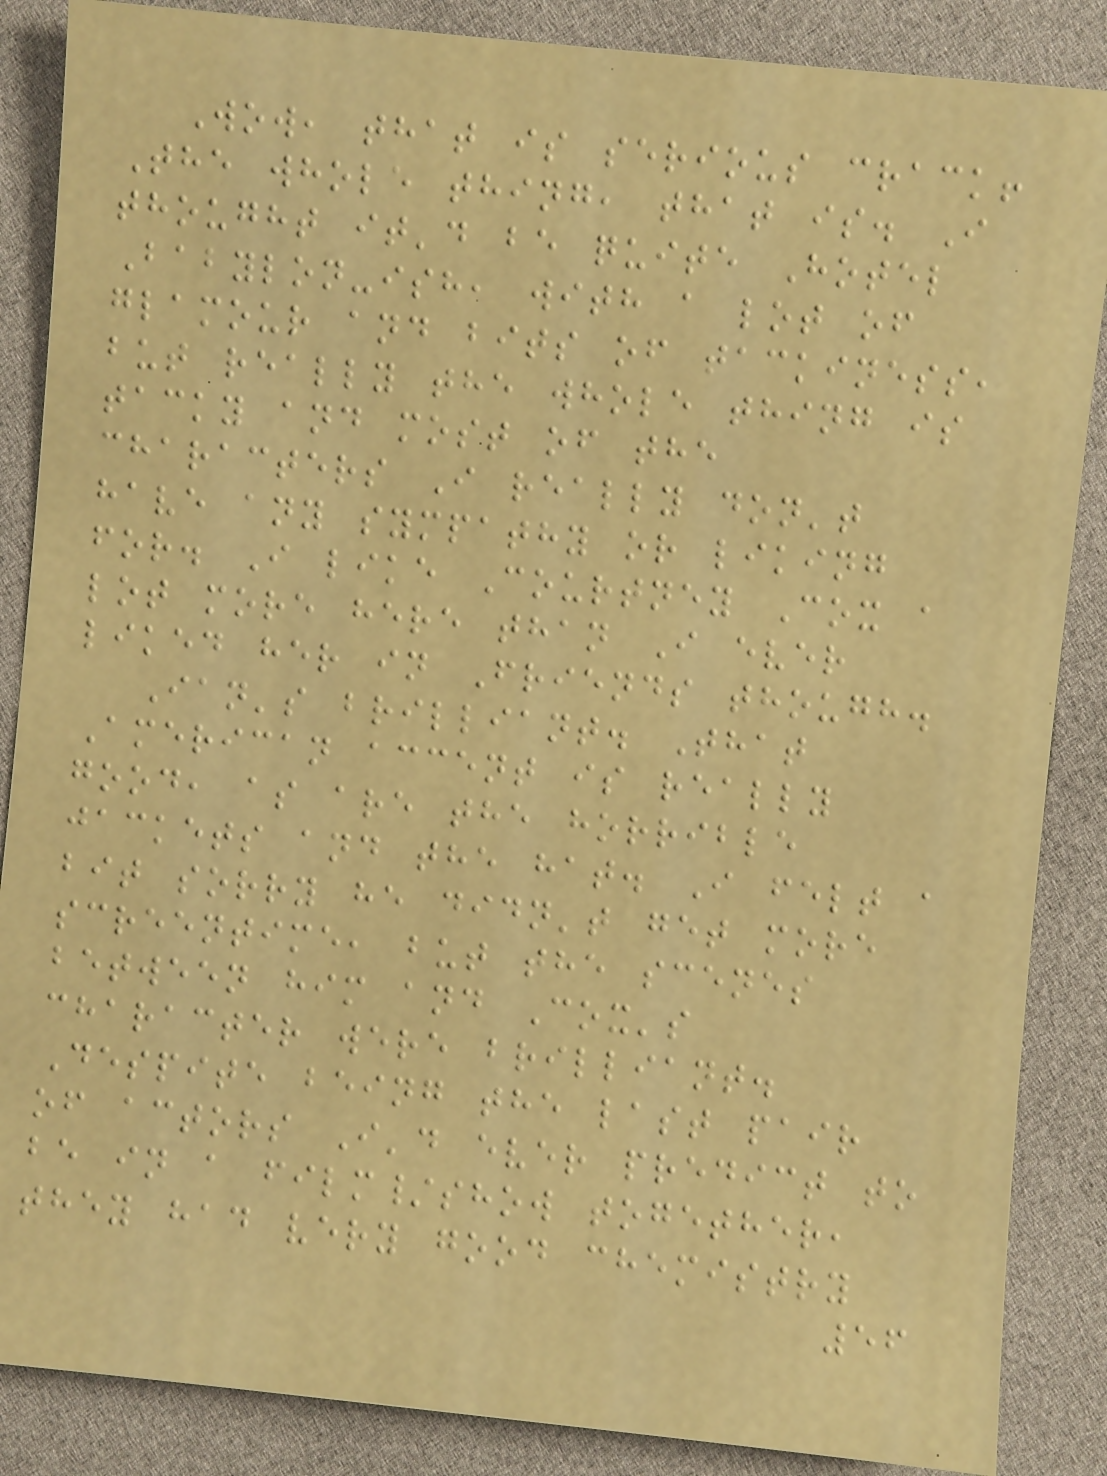Wow, that is serious crack!
The whole thing, that is. I
thought it'd be quite Hotel
Babylon-ish, with a lot of
glamour and bits of tackiness,
but really the whole thing is
tacky and most of the
characters I really don't
have any sympathy or liking
for. I like Courtney Cox a
lot more here than I ever
liked her in Friends though.
Ian's brilliant. That
American accent is really
good, as are the horrible
jackets and the hat. I felt a
bit sorry he didn't get more
screentime, but the scenes
between him and Cox's
character were brilliant.
Despite being the last pair
of actors I'd ever predict to
be in a film/show together,
they had very good chemistry
56
